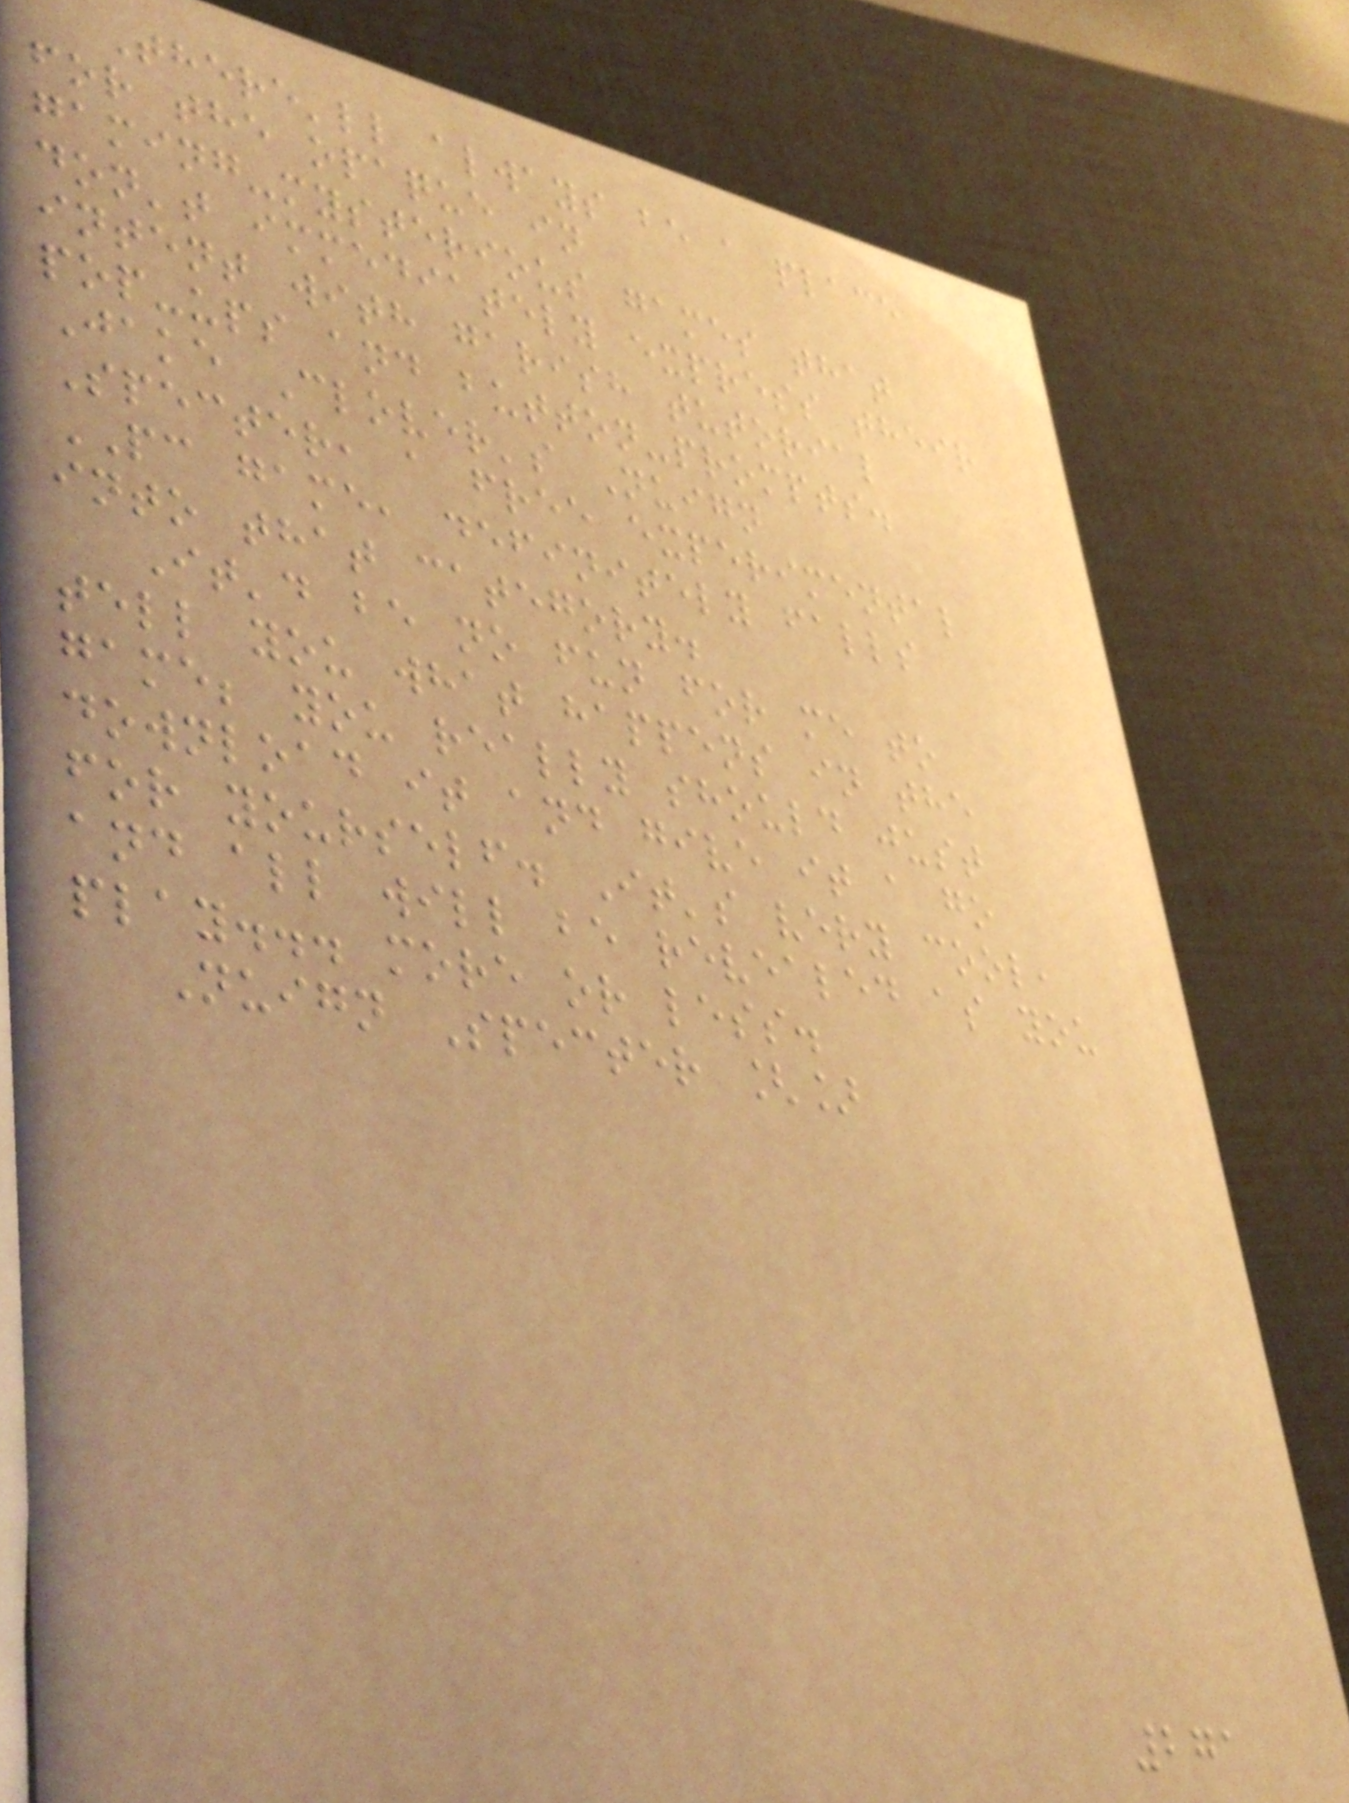There'll always be a place
for the opaque in
gaming-mysterious games that
don't immediately express their
intent with garish tutorial
pop-ups and button-prompts.
Jake Clover's Nuign
Specter, a free experimental
PC game, definitely falls
into that category.
It'd be no fun for me to
tell you what happens in the
game; you really should just
download it and give it a go
for yourself. It's very cool,
and all will be revealed as you
play... more or less.
Nuign Specter []
271
